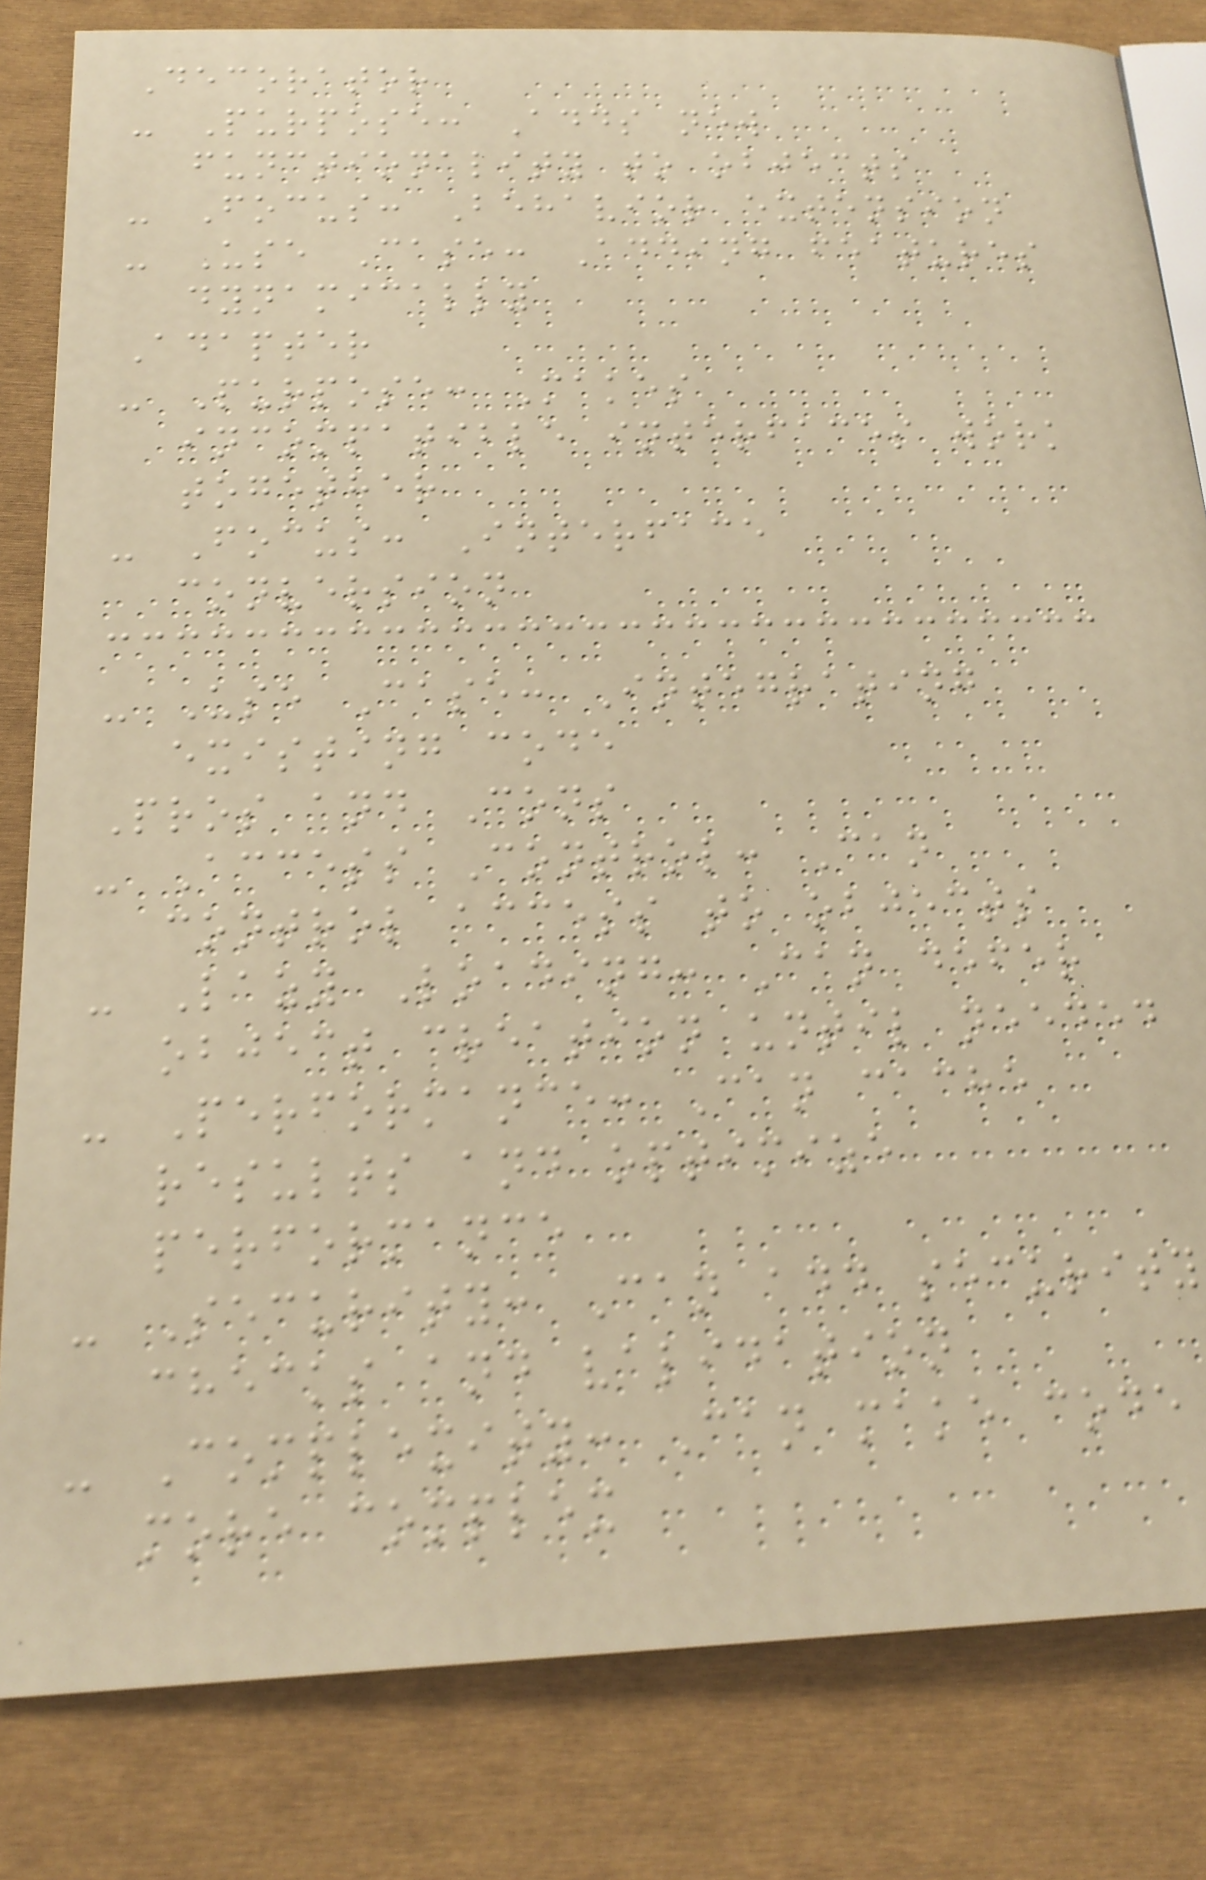Decorator
- Purpose: Adds new
functionality to objects
- Focus: Behavior extension
- Use Case: Adding features
dynamically
Adapter
- Purpose: Makes
incompatible interfaces work
together
- Focus: Interface
conversion
- Use Case: Integrating
existing code
Pros and Cons
- Access Control: Can
control access to objects
- Lazy Loading: Can defer
object creation until needed
- Performance: Can cache
results and optimize
performance
- Security: Can add security
checks and validation
- Complexity: Can make code
more complex
